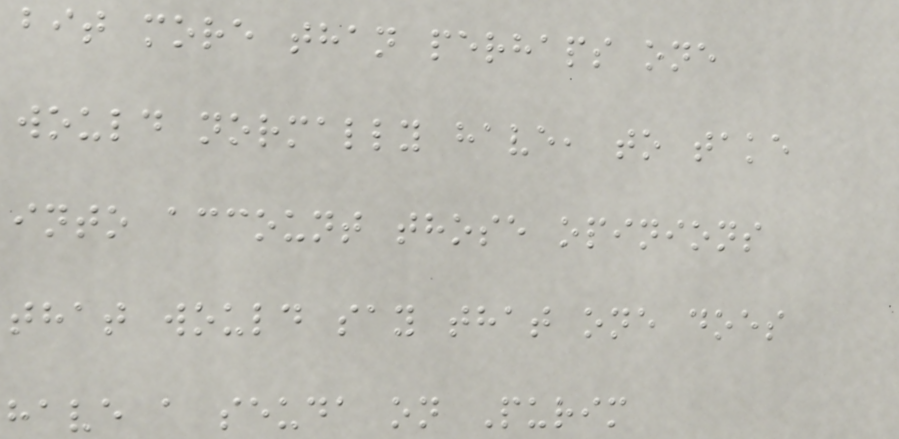bit more than perhaps one
would normally have, to take
into account those opinions
that would say that one does
have a seuda on Purim
